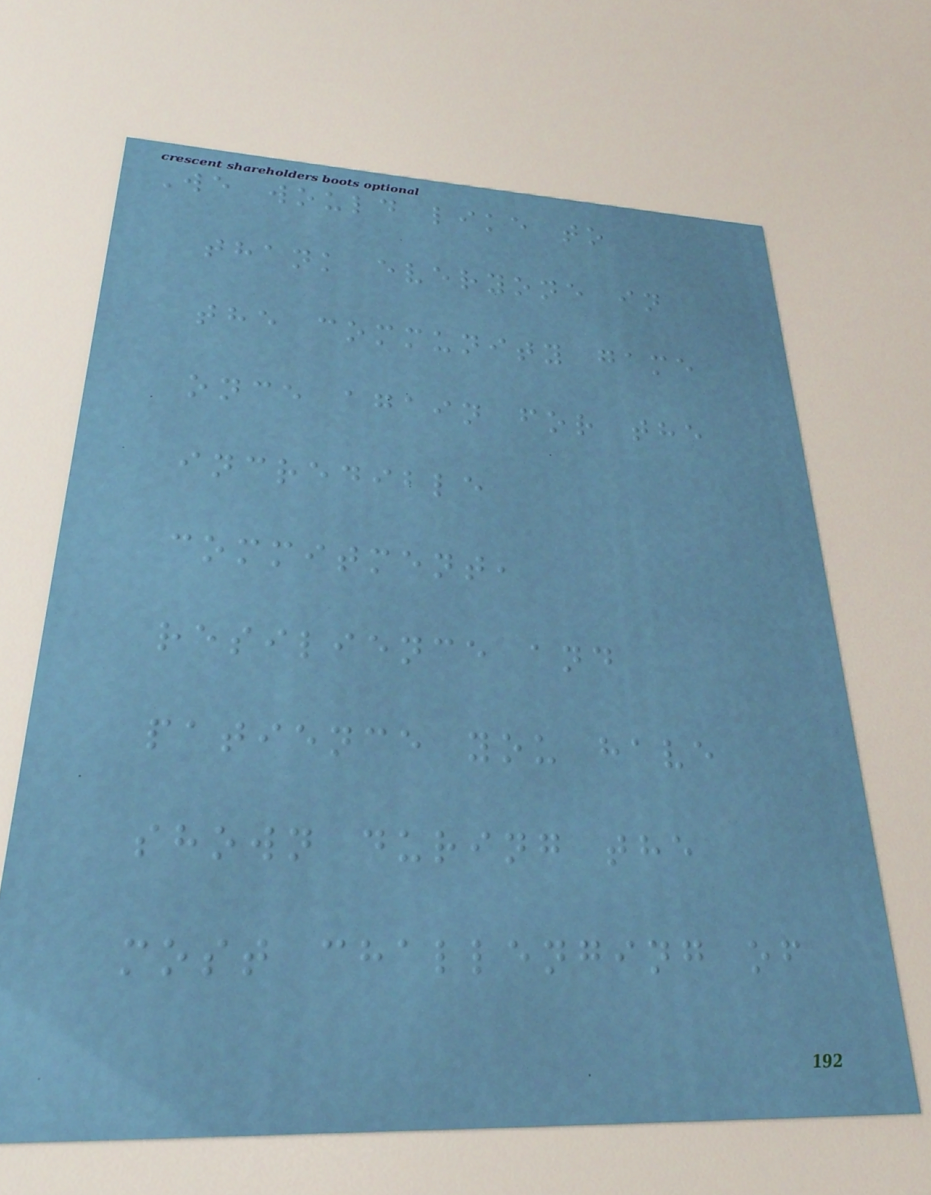We would like to
thank everyone in
the community game
once again for the
incredible
commitment,
resilience and
patience you have
shown during the
most challenging of
